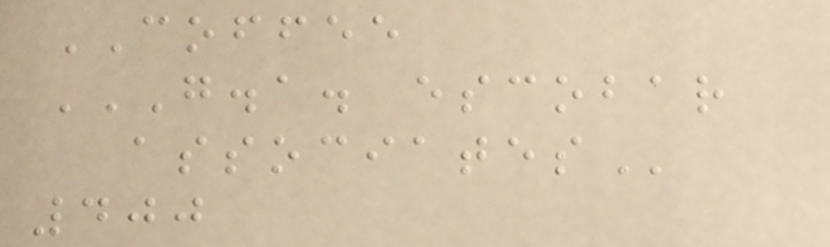COFFEE
G.A. ESCOBAR
ASSOCIATES
400
